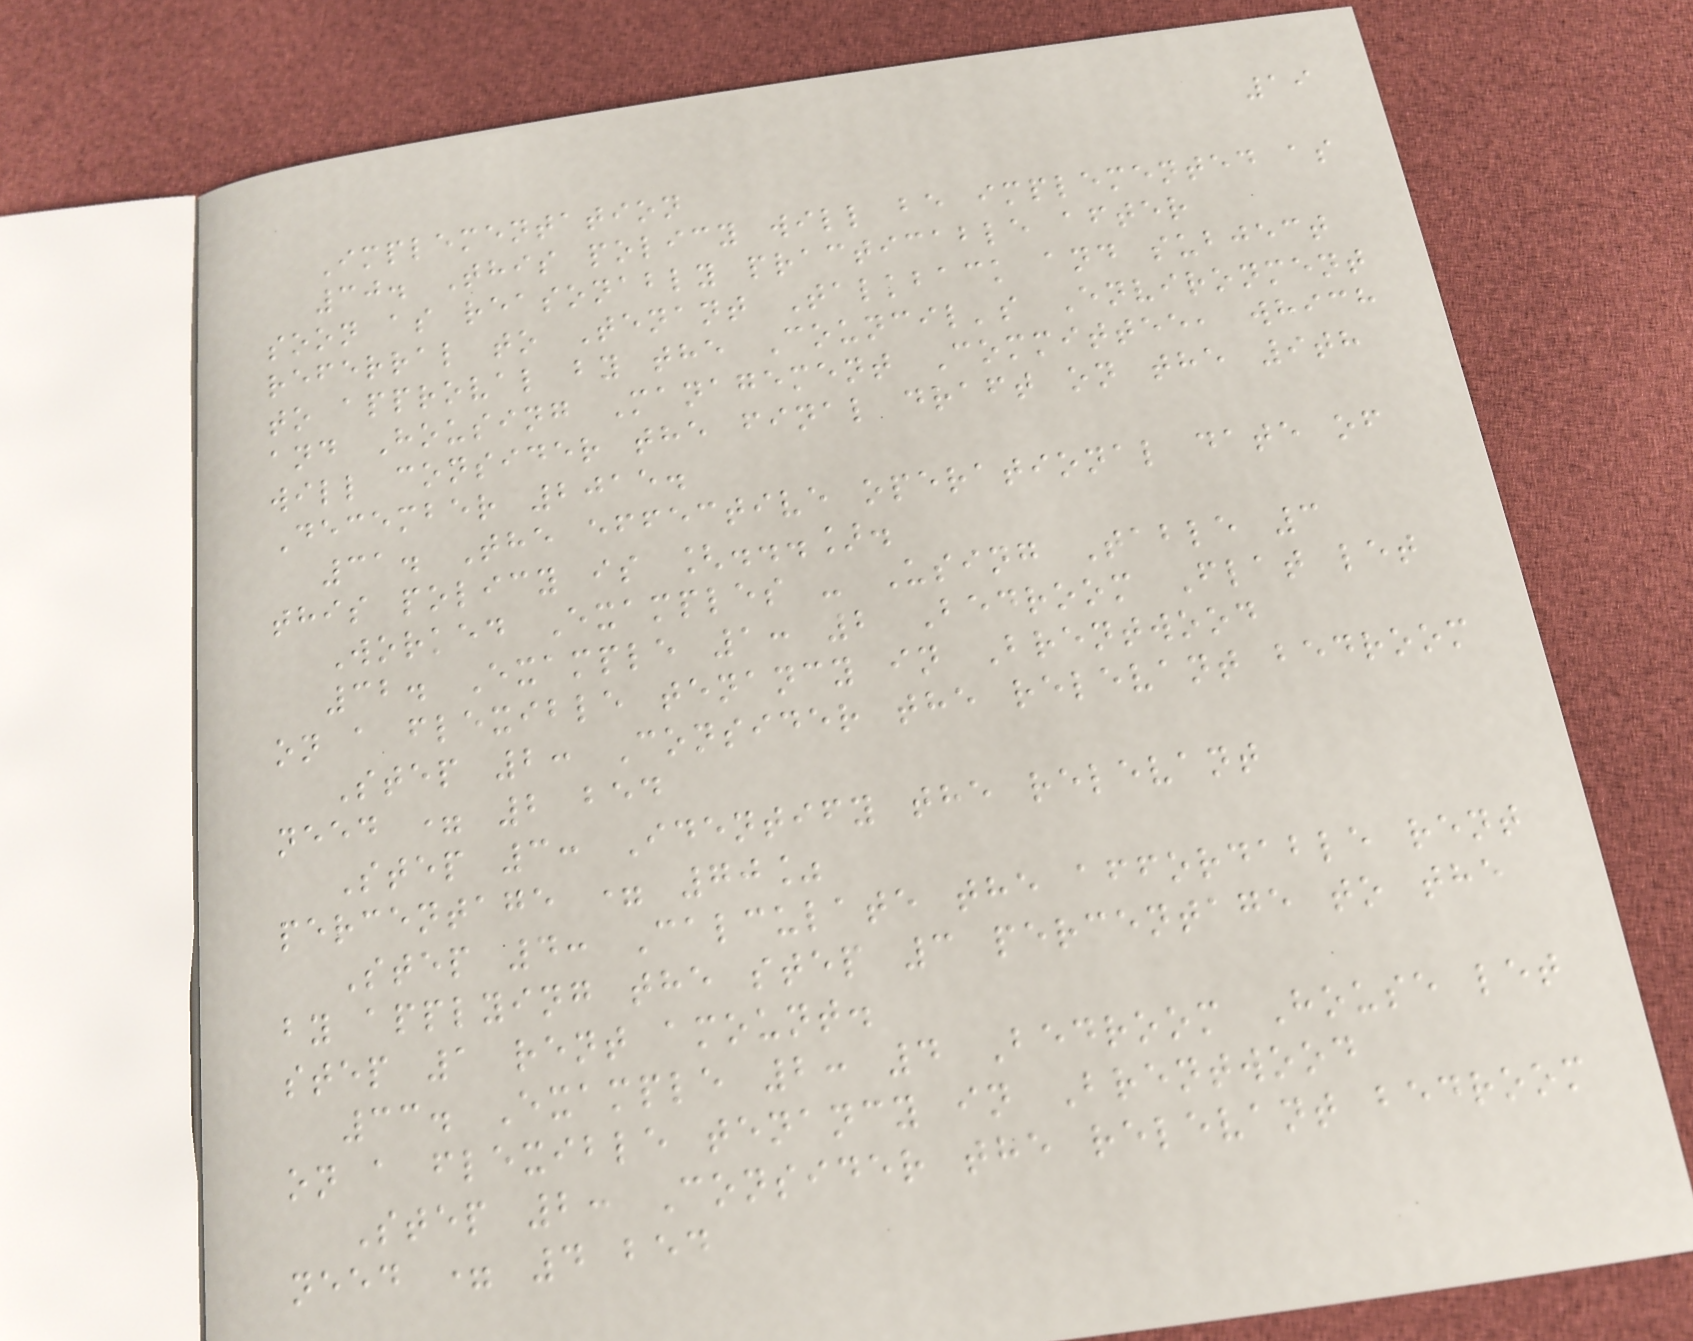19
Implementation
30. This policy will be implemented as
soon as reasonably practicable after
referral to Tenant Talkback and subject
to approval by the Council's Environment
and Housing Management Committee, which
will consider the final draft on the 9th
December 2015.
31. The effective operational date of
this policy is [...].
Worked Examples - Using Table 3
32. Example 1: 2 Bedroom Flat let
on a flexible tenancy in Brentwood
Step 2: Consider the relevant bedroom
need = 2 bed
Step 3: Identify the relevant
percentage = 70%
Step 4: Calculate the affordable rent
by applying the step 3 percentage to the
step 1 rent amount.
33. Example 2: 4 Bedroom House let
on a flexible tenancy in Brentwood
Step 2: Consider the relevant bedroom
need = 4 bed
